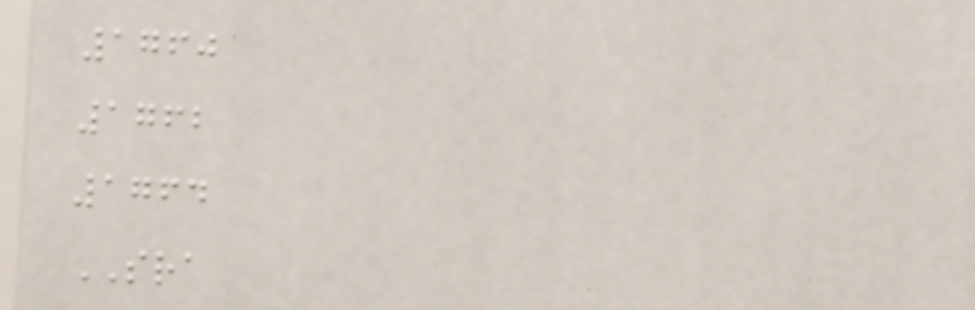1760
1762
1764
SRA
